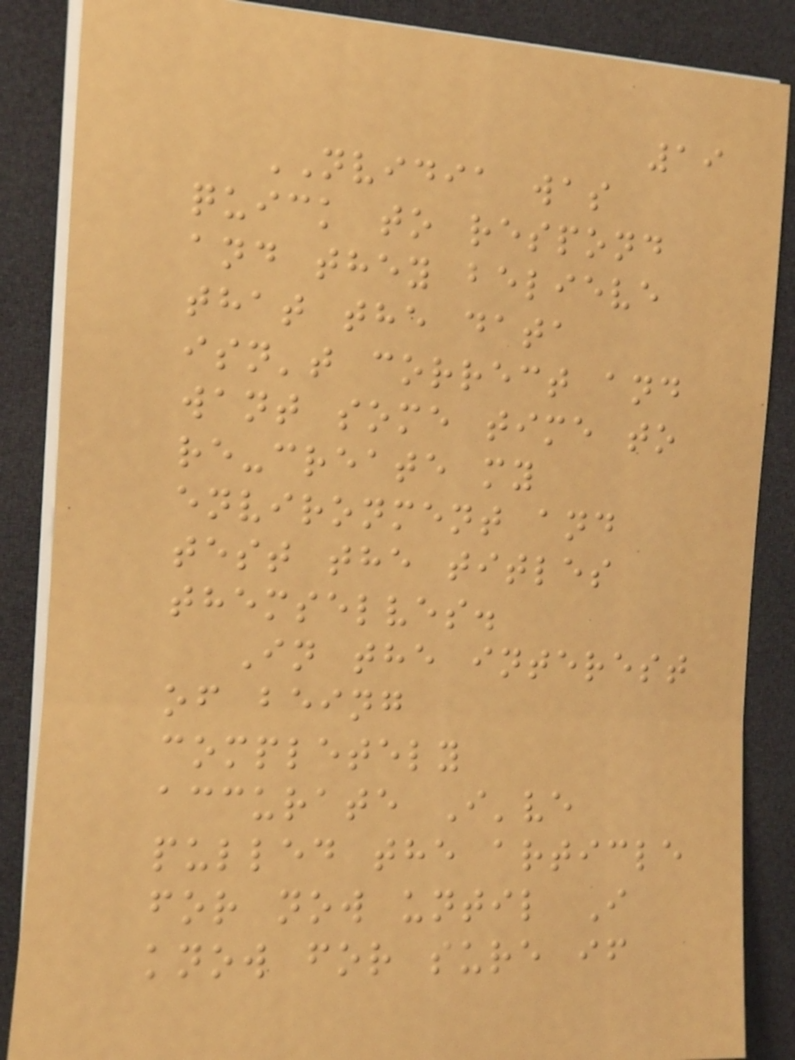19
NVIDIA was
quick to respond
and they believe
that the data
isn't correct and
want some time to
re-create my
environment and
test the titles
themselves.
In the interest
of being
completely
accurate I've
pulled the article
for now until I
know for sure if
